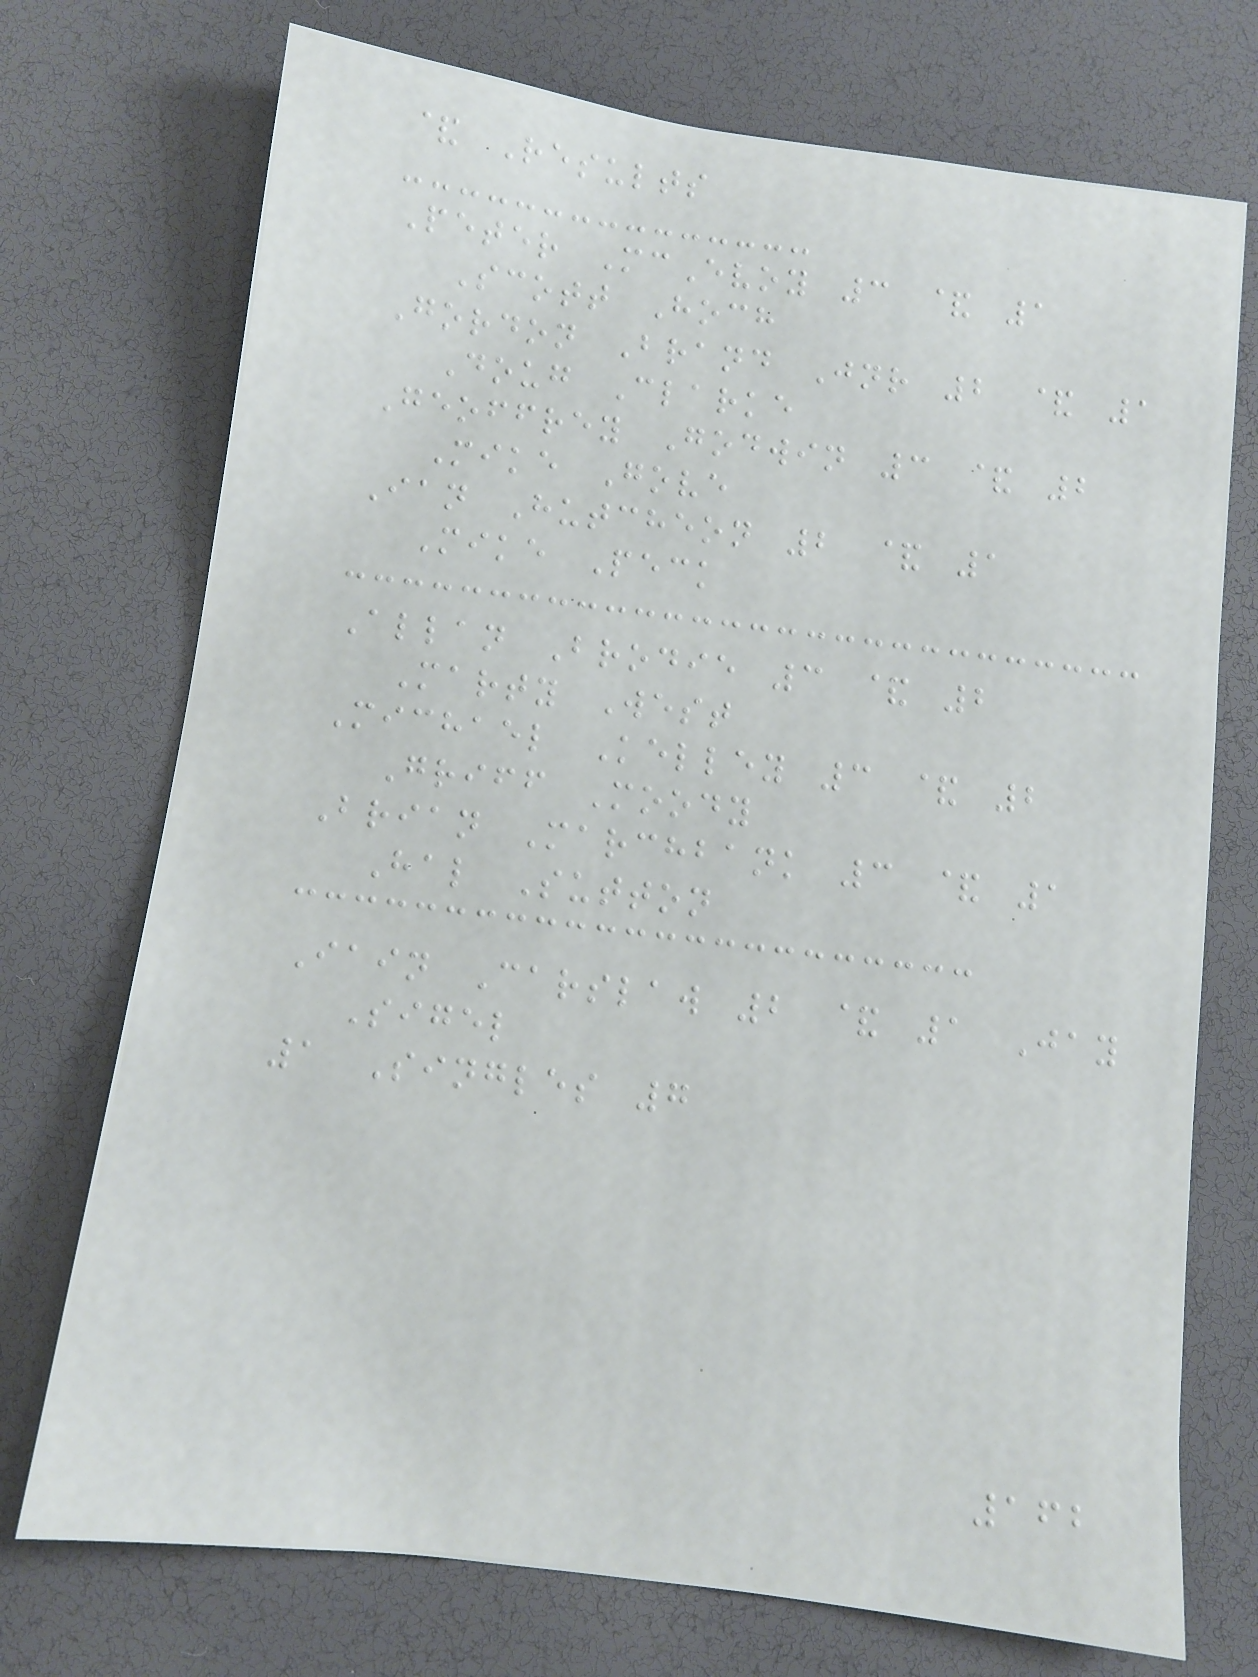& Results
Peter McEvoy 3 & 1
Scott Hoch
Gordon Brand Jnr 2 & 1
Doug Clarke
Geoffrey Godwin 3 & 2
Mike Gove
Ian Hutcheon 2 & 1
Mike Peck
Allan Brodie 3 & 2
Marty West
Michael Kelley 3 & 2
Griff Moody
Brian Marchbank 3 & 1
Hal Sutton
Iain Carslaw 2 & 1 Jay
Sigel
1 Singles 7
162
